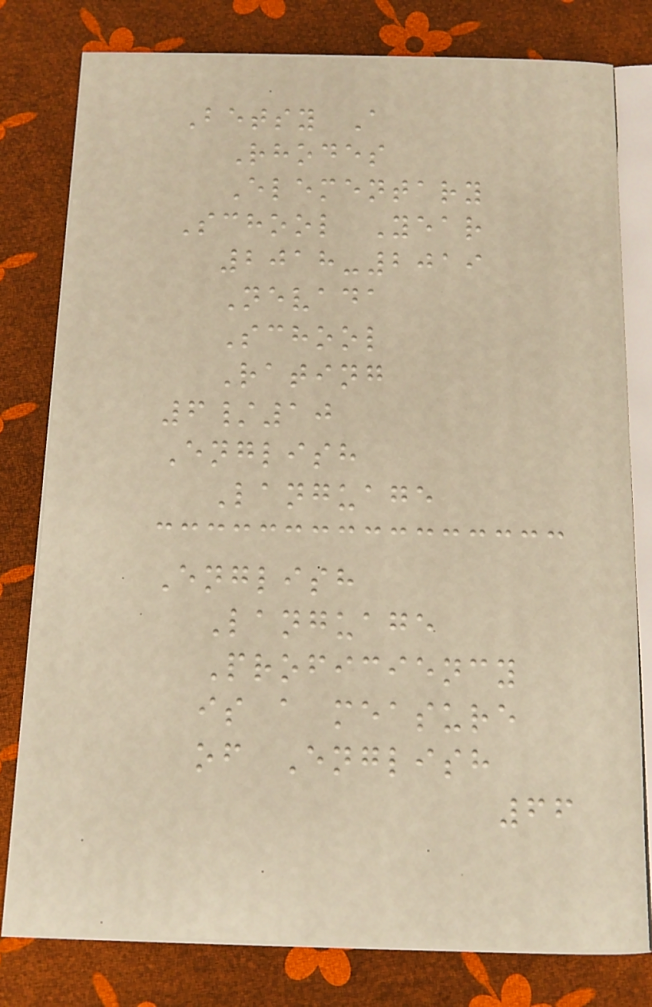Betsy A
Rhodes
Elementary
School Year
2018-2019
Nevada
School
Rating
6/10
English
Language
English
Language
Proficiency
is a measure
of English
66
